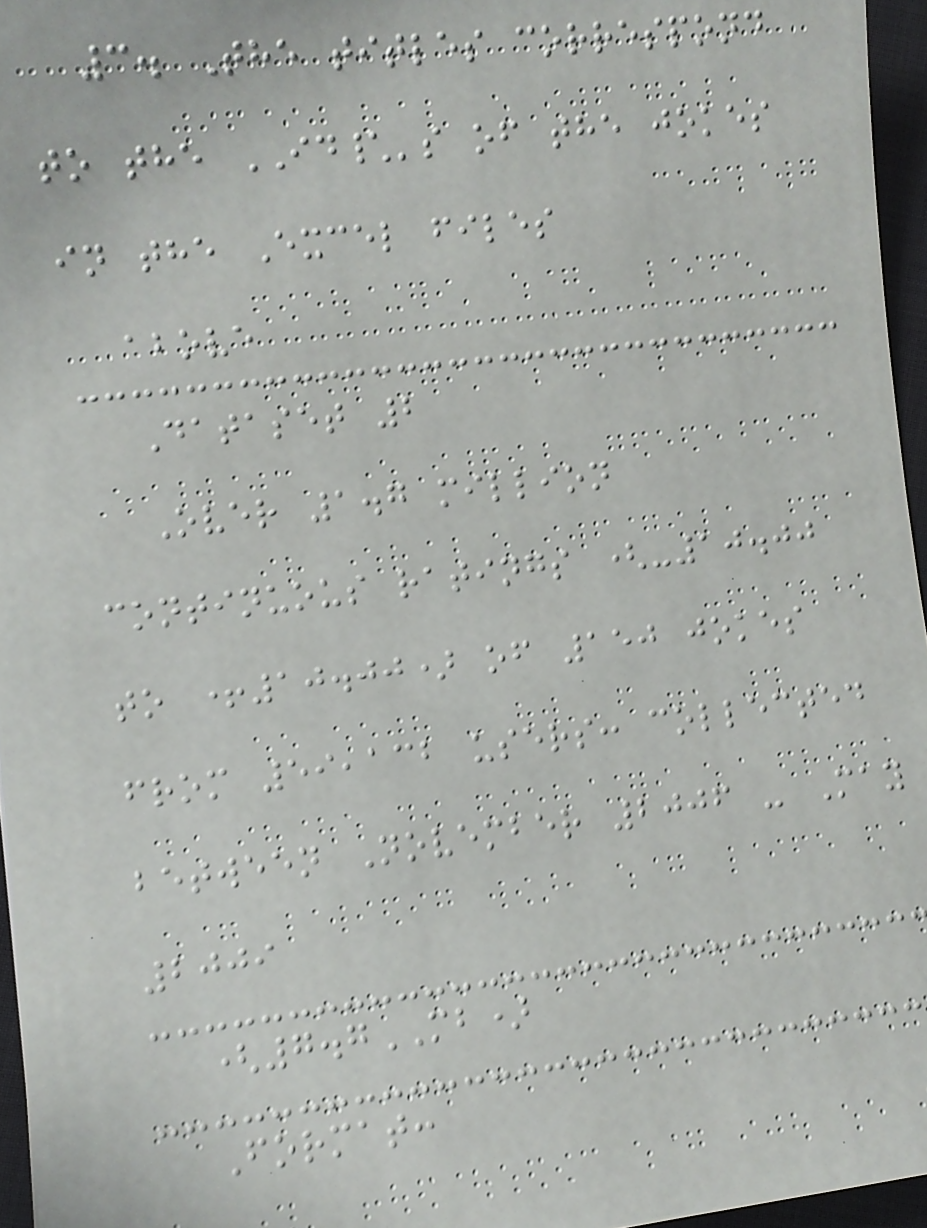3. The titles correspond
to the ID\'s of the jokes
in the Excel files
above
Dataset 2
Over 1.7 million
continuous ratings (-10.00
to +10.00) of 150 jokes
from 59,132 users: collected
between November 2006 - May
2009
(7.7MB)
Format:
